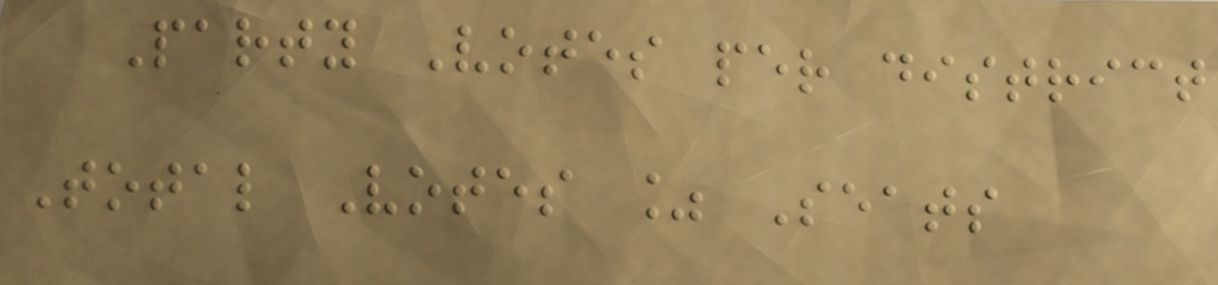Party Votes per district
Total Votes % Seats
